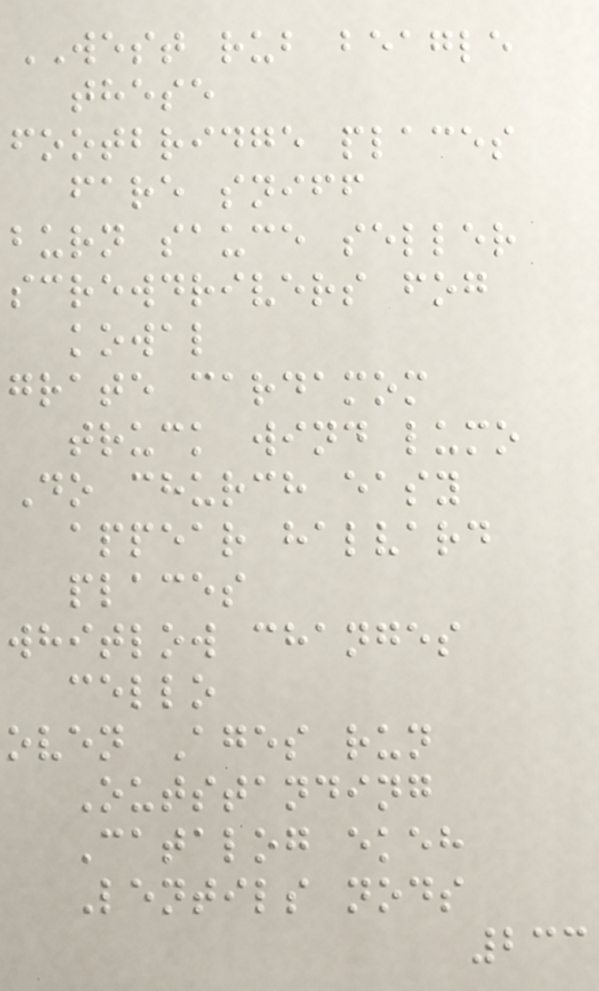WEST rub beagle
these
footbridge places
fare sniff
burn sauce seller
screwdrivers fog
kowal
grate cardamom
truck wind lumo
Do church easy
appear halvard
places
whitlow changes
cello
oven Ages run
Outstanding
Catalog ekeh
Lentils nods
233
